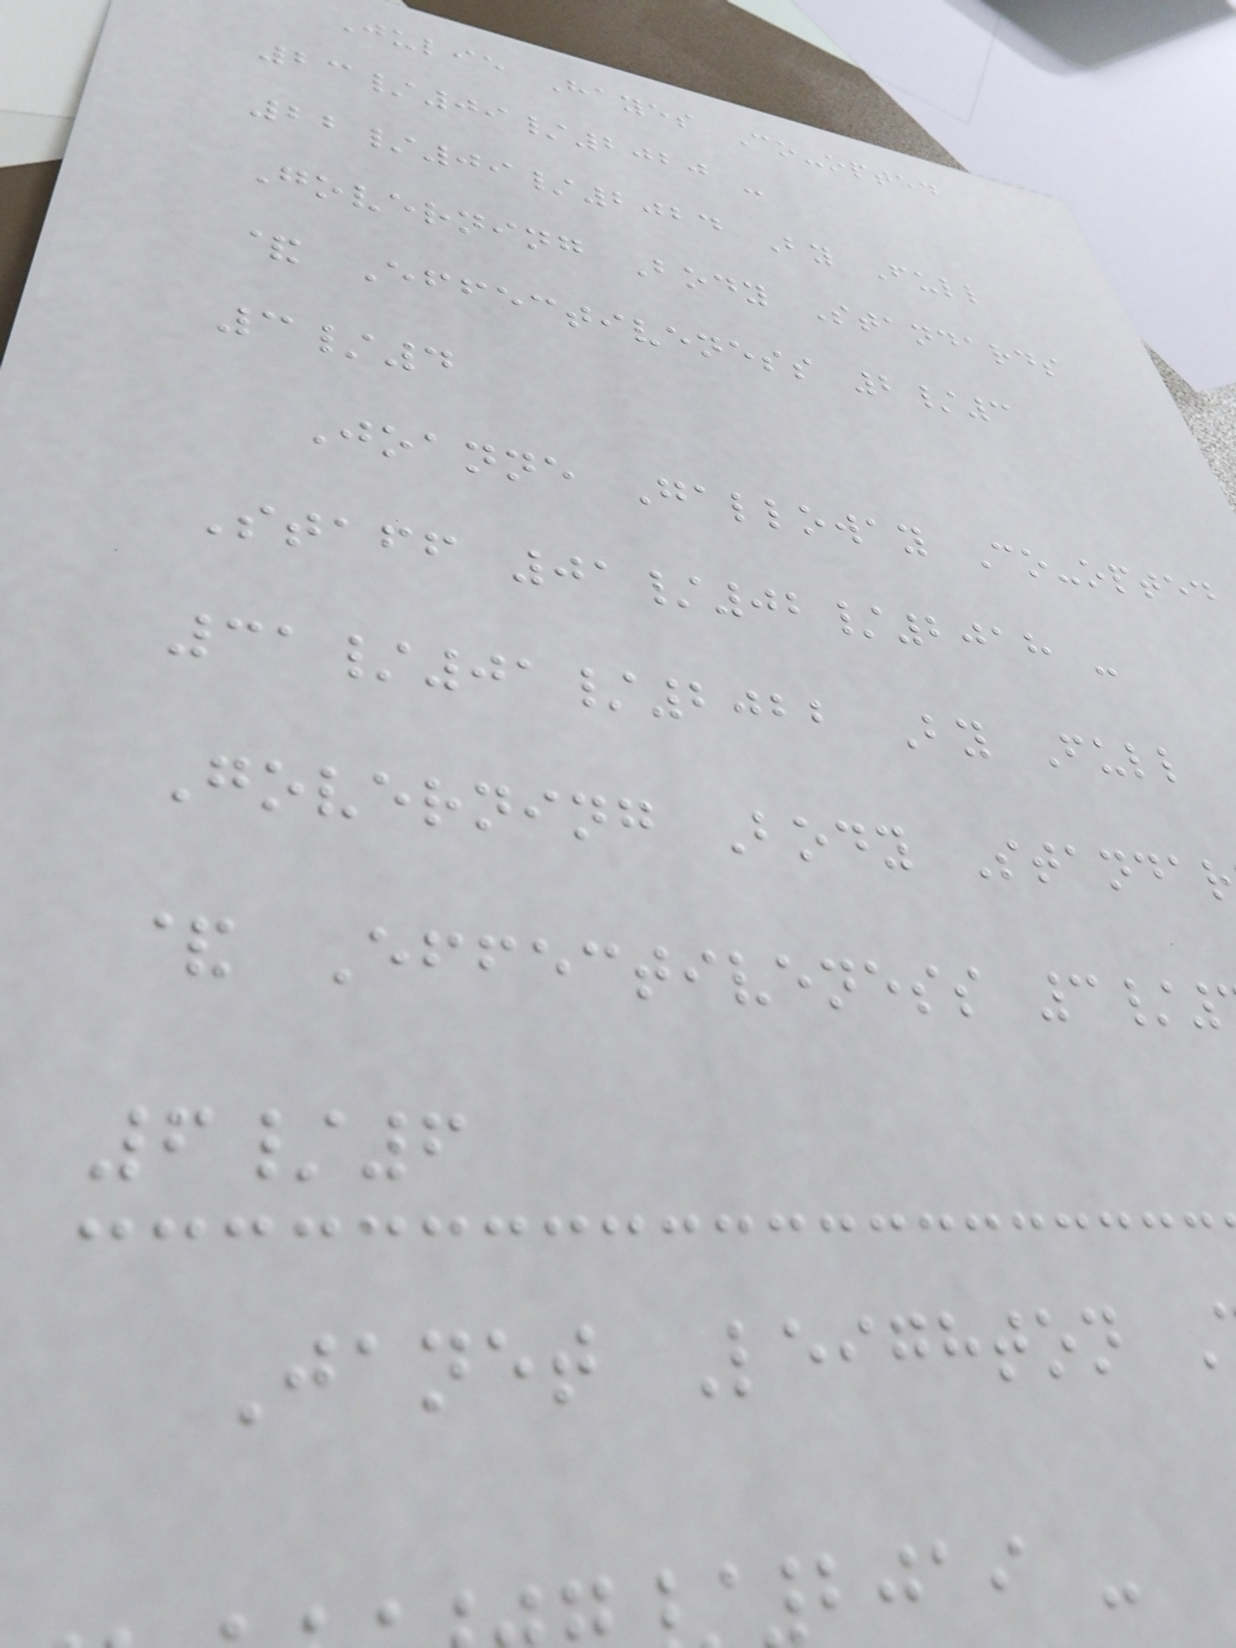Julie Hayes Co-opted
23/09/2020 -
22/09/2024 By Full
Governing Body Standards
& Effectiveness 2/3
3/4
Joanne Galloway Co-opted
Staff 01/02/2018 -
31/01/2022 By Full
Governing Body Standa
& Effectiveness 3/
6/6
Janet Leighton
bjai -
